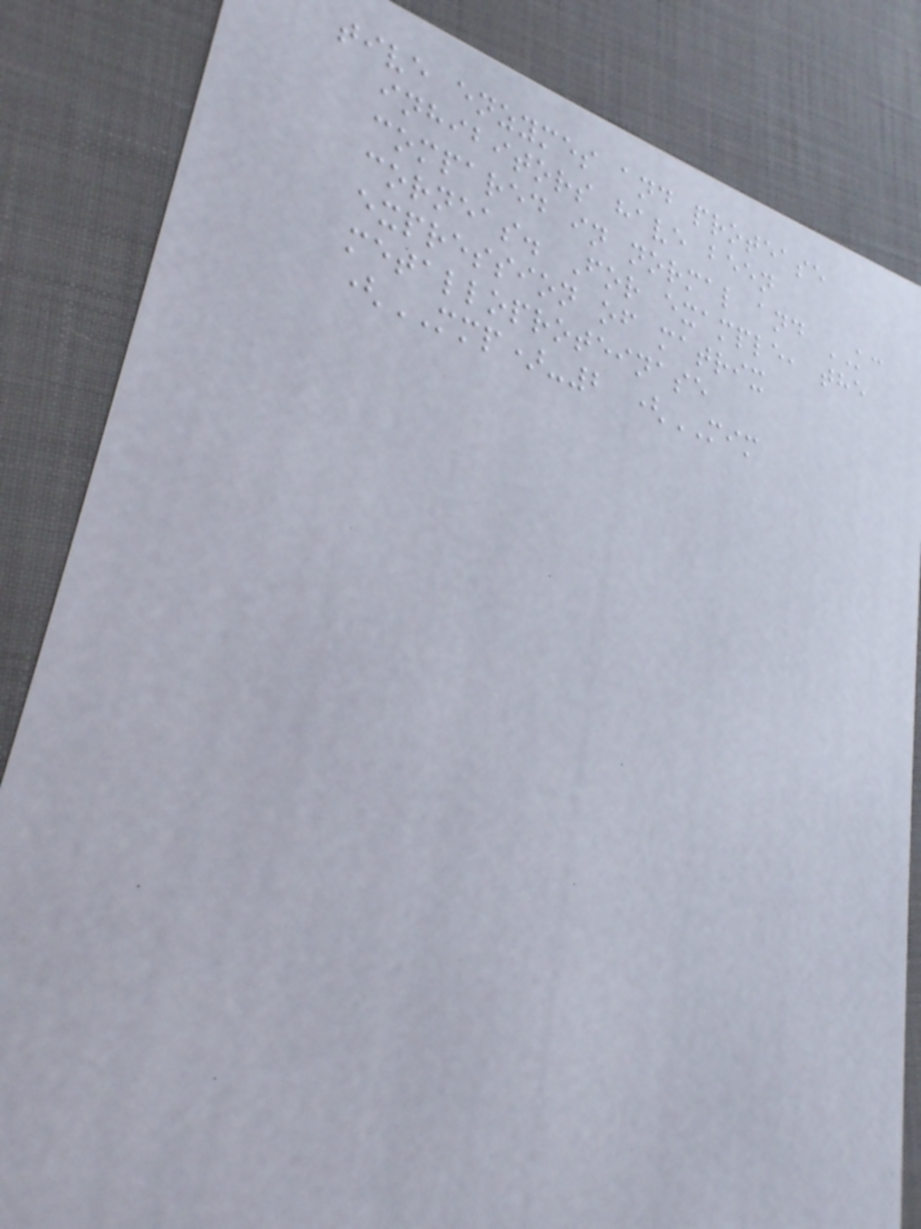tive enzymes and protease
inhibitors have been
compared in normal and KC
corneas. For example, the
expression of matrix
metalloproteinase
(MMP)-2 (MIM
